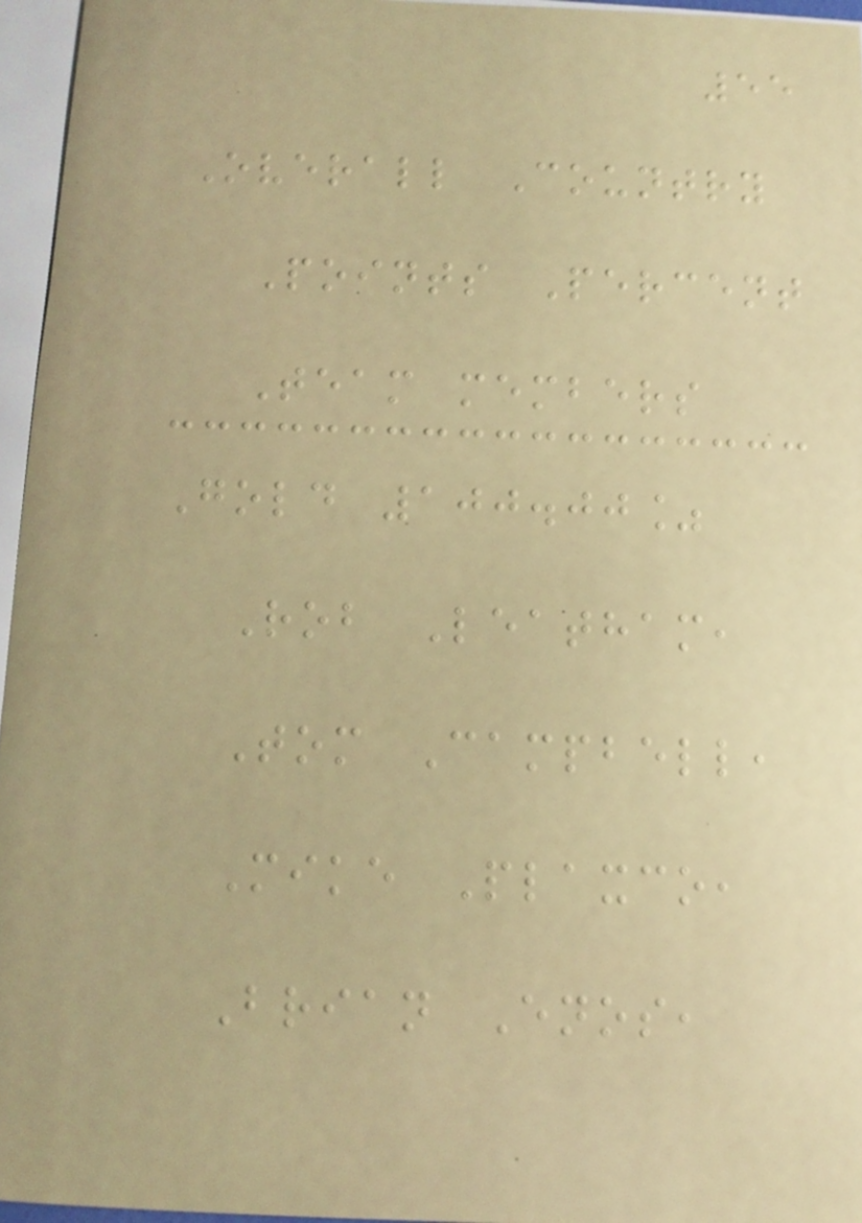55
Overall Country
Points Percent
Team members
Gold 100.00%
Rob Leatham,
Tom Campbell,
Mike Plaxco,
Brian Enos,
